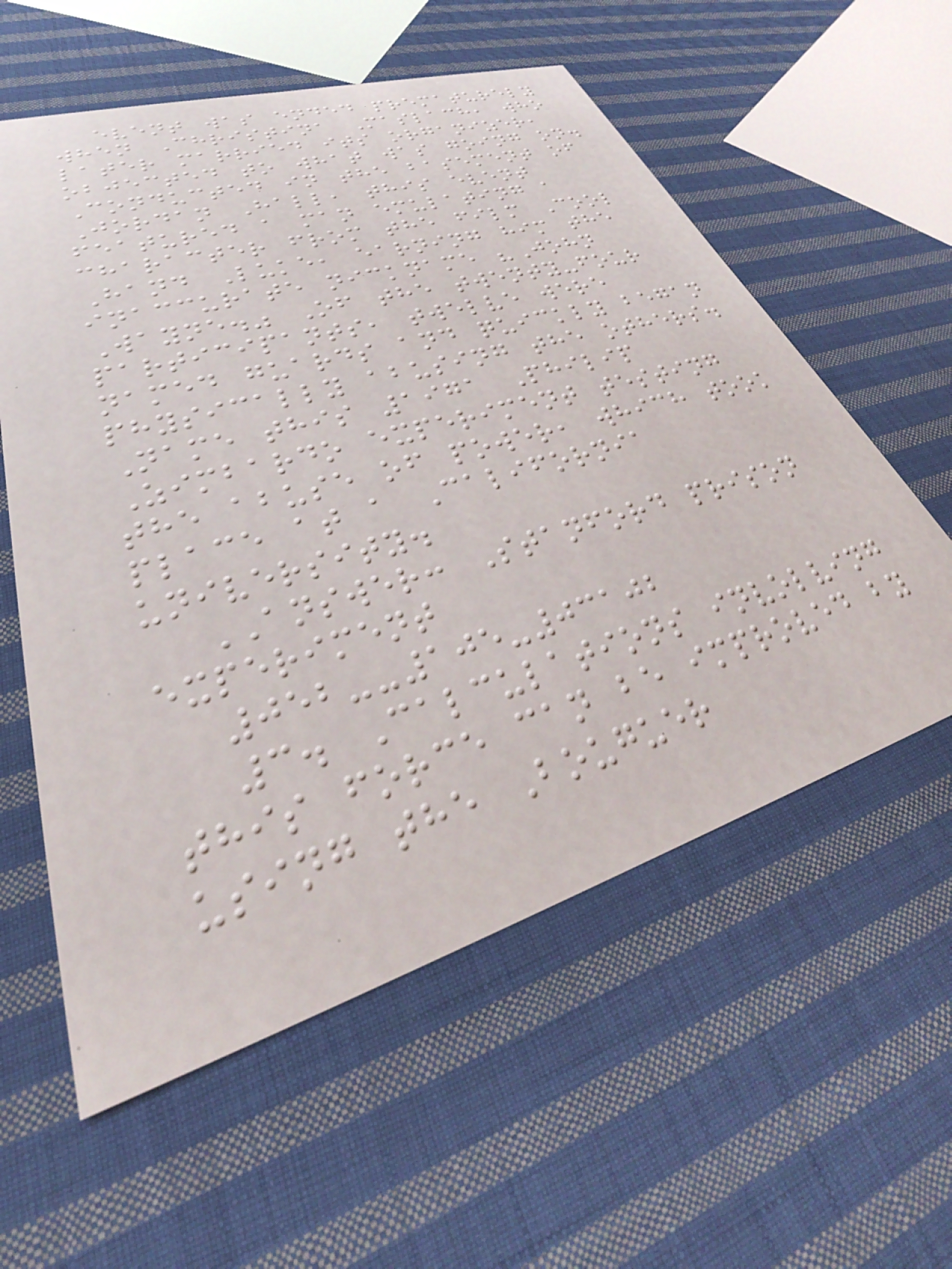event was ended prematurely
when Christina Maslach, who
later married its organizer,
objected to what was going on.
Conducted in the basement of
Jordan Hall, this event
featured a man emulating a
character from the film Cool
Hand Luke, earning him the
inaccurate nickname "John
Wayne." Of the twenty-four
participants, twelve were
named guards and quickly began
physically abusing the others.
Name this 1971 Philip
Zimbardo experiment testing
the abuse of power, which took
place at a California
university.
ANSWER: Stanford prison
experiment
052--105-03102
3. Calculations involving
this force can be improved by
using the Bouguer
